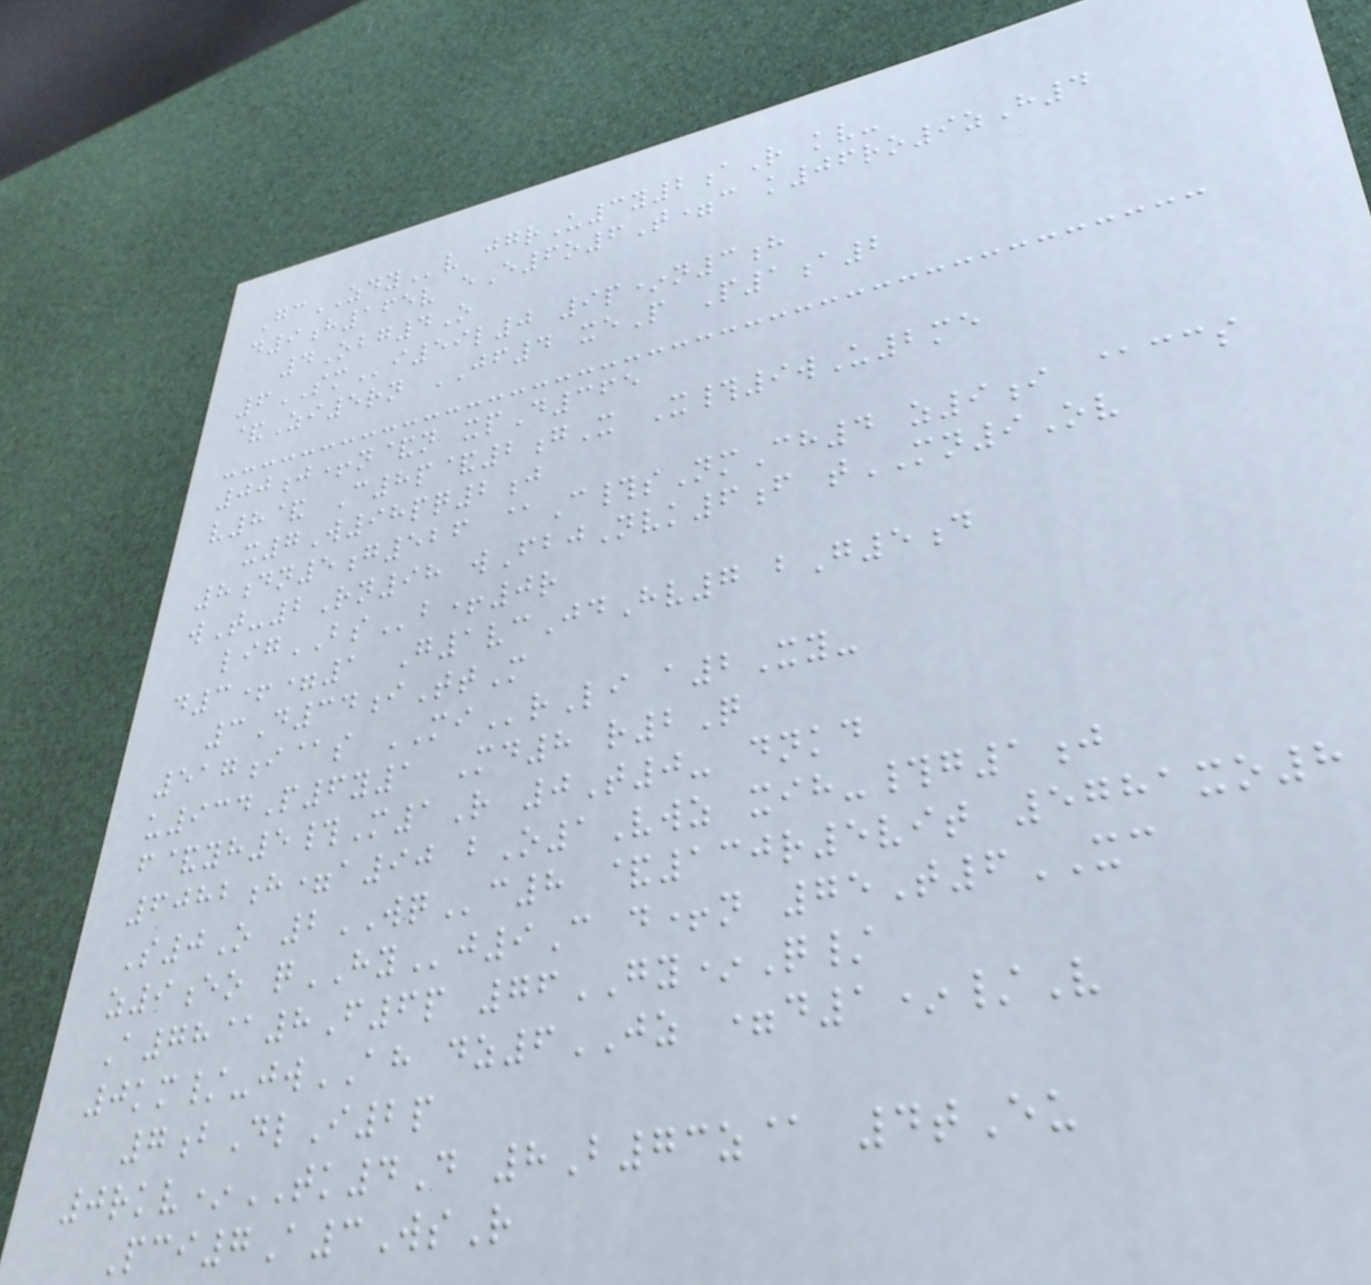GcZDYv jgrU3y2aR kv-
d9h165v eE6o6T=c k06ro9zH4
4Obg4O
6SMi59l0 9p*n3h
&Zi5rn JF4 xeP P1a2
00j+n&n xpD365
v8& C8p&2gX X#9wU2me
x7W98pq2j
8dn5g526 @C#sNmCh4 z9i @ccs
wT-2Rn98 wFbjNvk6f tMN9Ov
ligBSb+0r
d3+=1 G1vcJdHv7 bG5d
3D34iTtM
517i@s MIrLi a2Xy-
u934P6y1 Md8 r2Q
f&yh5#M1R 0T0- dnkd
6082h=a90 bO1Vwz xih-#g1j
S0O 2WQc8 &130r5vit 5781xo8
z9eo qHYj9C d+n 75T6XC
A78@8F6p 76GY*Q/
0km/-jwAH dz6JZ =d1*/V
7bDlI2p
0rkv*TK4D 8B73z@ 4tEu
Pci7A3WsR
